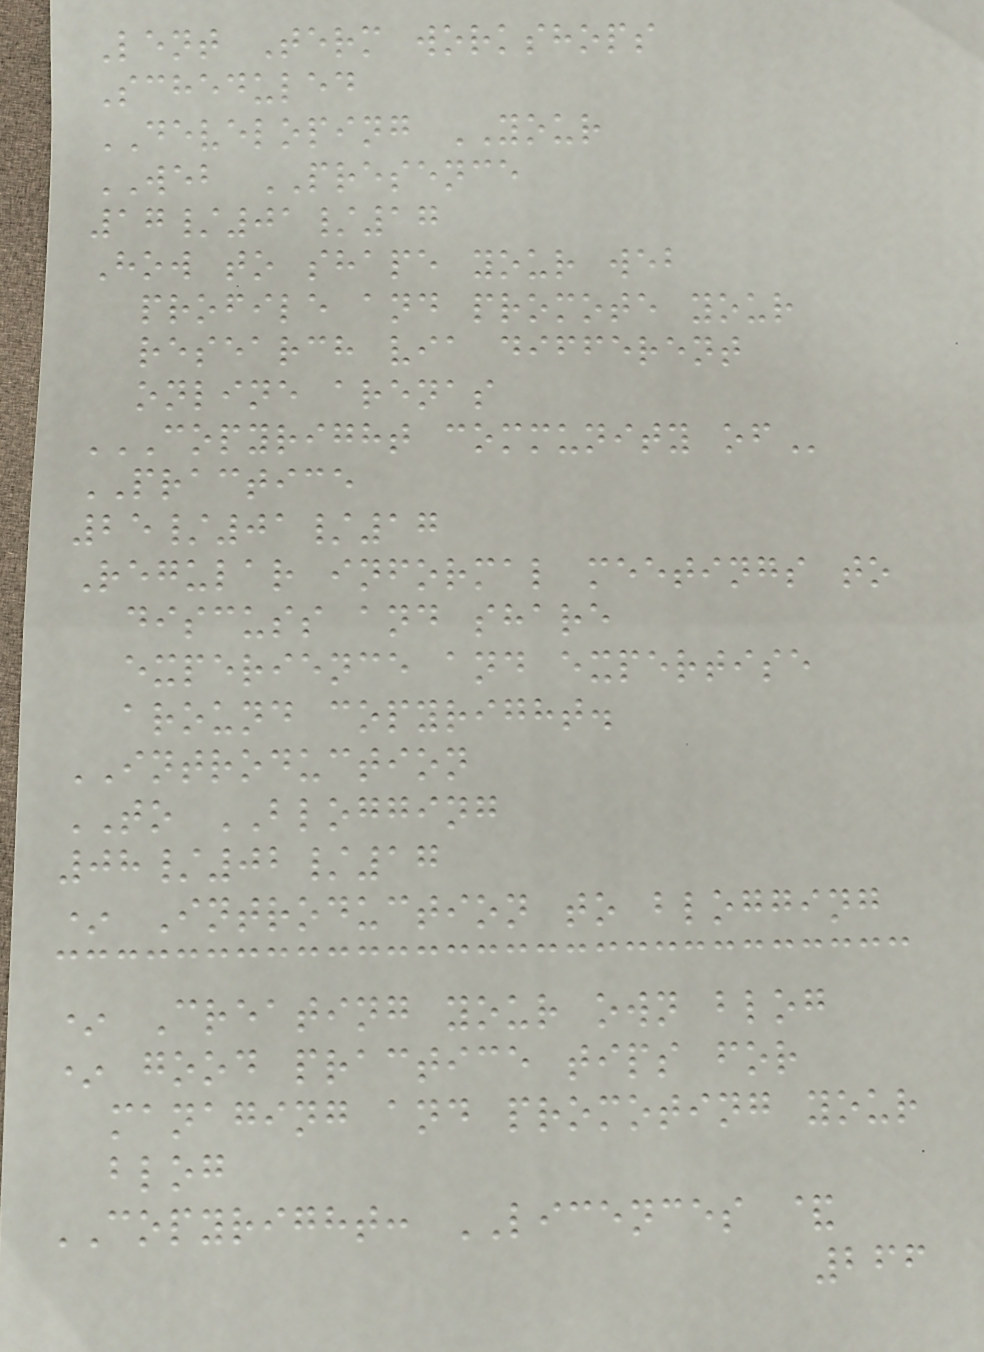Lent Term workshops
Scheduled
DEVELOPING YOUR
WEB PRESENCE
17/01/17
How to shape your web
profile and promote your
research via different
online arenas
COPYRIGHT COMMUNITY OF
PRACTICE
25/01/17
Regular informal meetings to
discuss and share
experience and expertise
around copyright.
INTRODUCTION
TO BLOGGING
08/02/17
* Introduction to blogging
* Creating your own blog
* good practice tips for
managing and promoting your
blog
COPYRIGHT: LICENCES &
266
